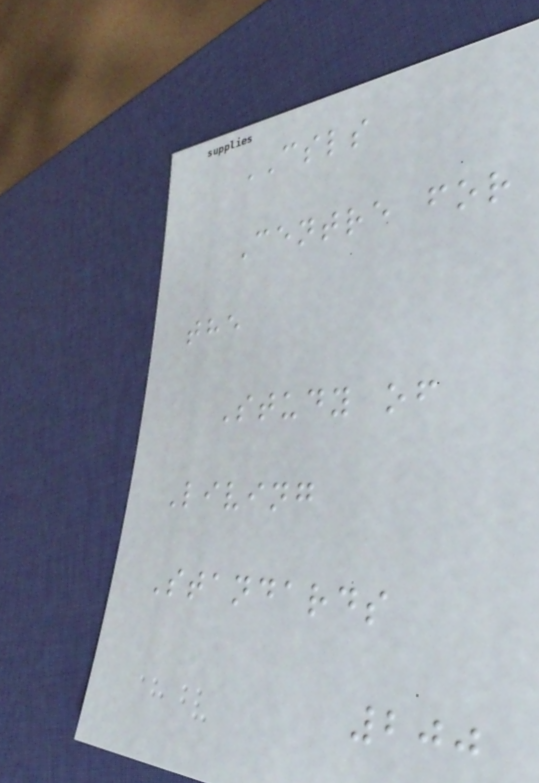CSLS
Centre for
the
Study of
Living
Standards
200
